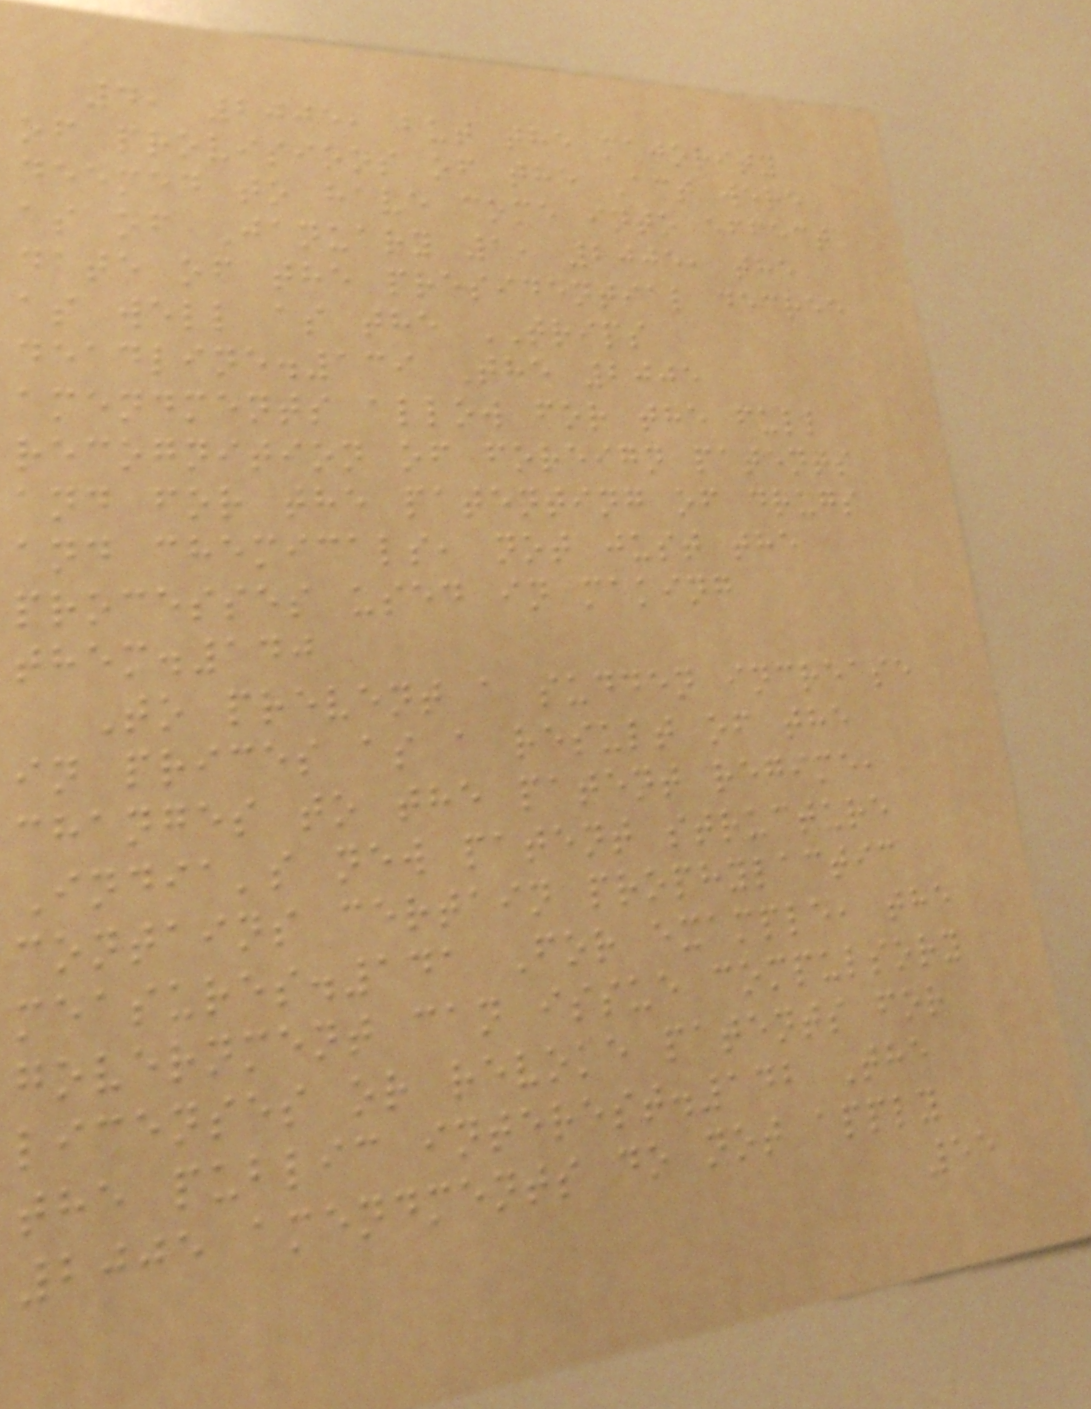4, 2005, but the majority
of provisions of the Act were
deemed to have come into effect
as of January 1, 2005, the
date of the presidential decree
as well as the TRIPS
deadline.139 The 2005
amendments allow for the full
recognition of foreign patents
and for the patenting of drugs
and chemicals, not just the
processes used in making
them.140
To prevent a sudden increase
in prices as a result of the
changes to the patent regime,
India's new patent structure
contains certain prophylactic
measures.141 For example, the
government can issue compulsory
licenses or revoke patents for
the public interest.142 The
2005 amendments do not apply
55
